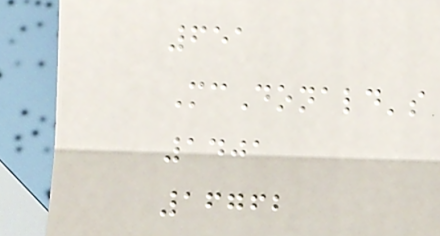651
McDonald's
1401
16762
